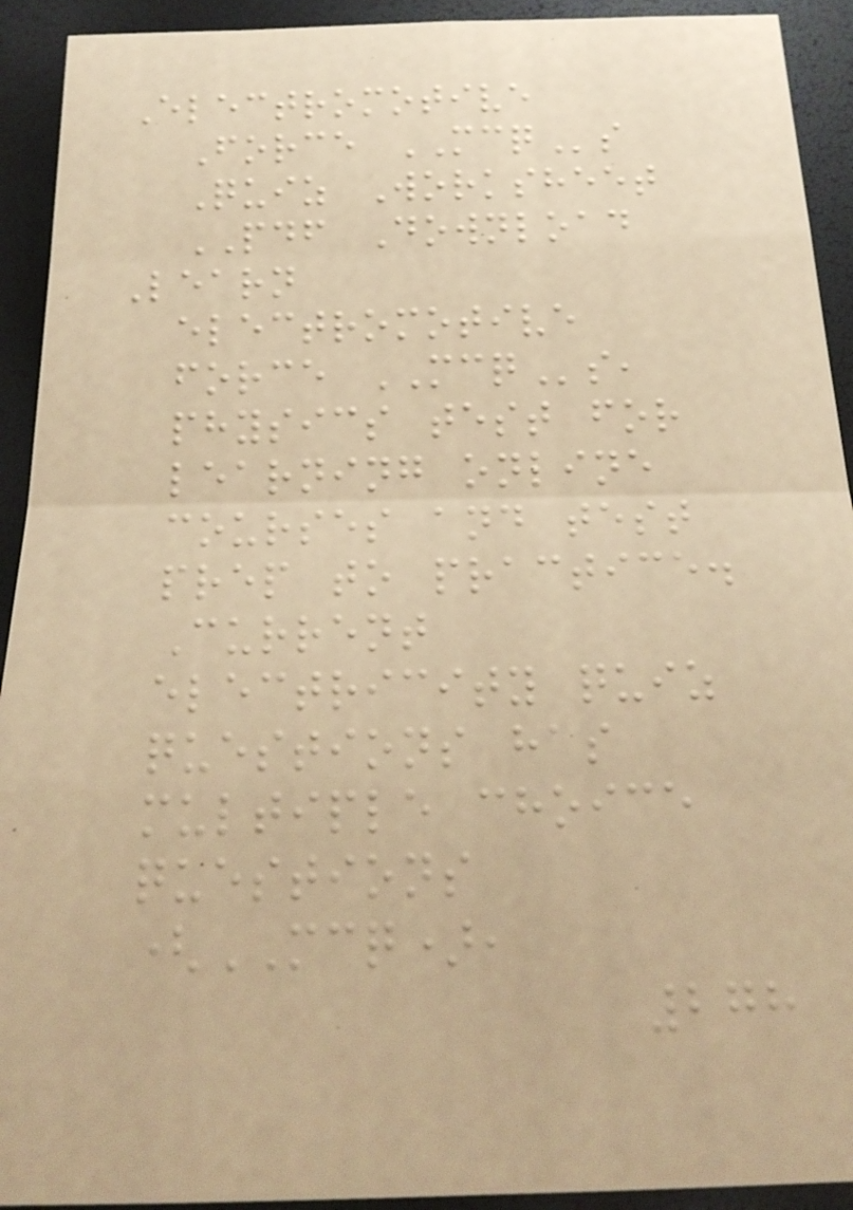Electromotive
Force MCQs
Quiz Worksheet
PDF Download
Learn
electromotive
force MCQs,
physics test for
learning online
courses and test
prep to practice.
Current
electricity quiz
questions has
multiple choice
questions
(MCQ),
278
